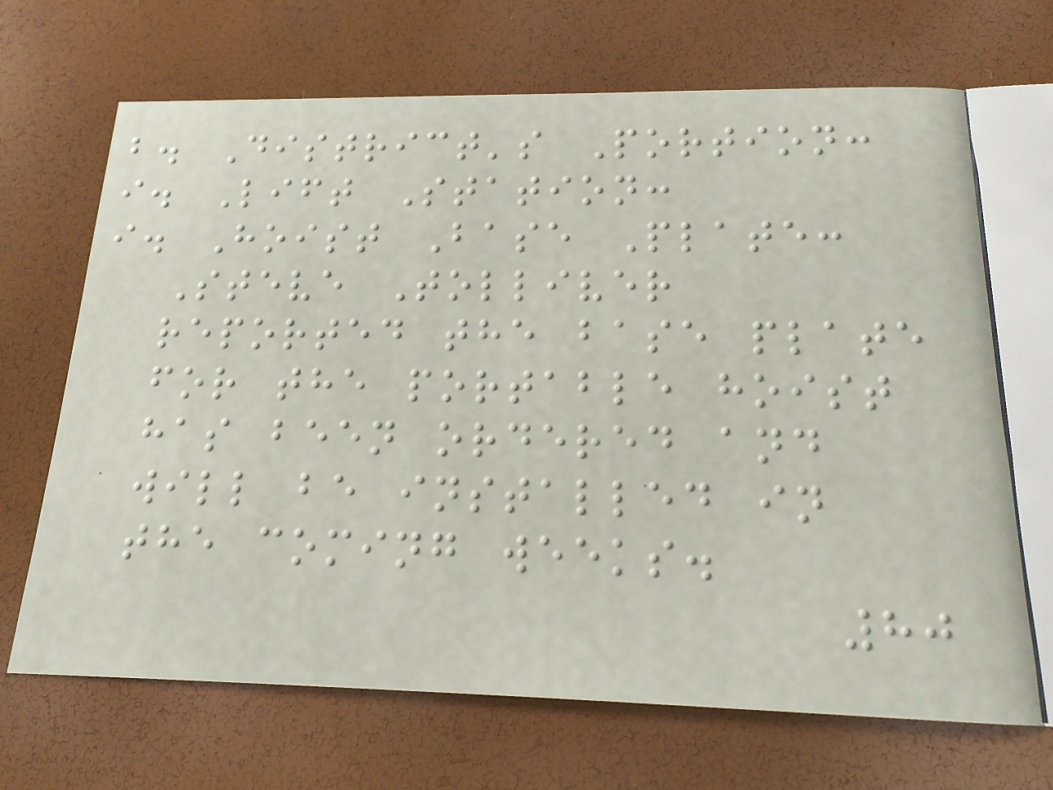b. District's Portion:
i. Lift Station:
i. Hoist Base Plate:
Steve Tolliver
reported the base plate
for the portable hoist
has been ordered and
will be installed in
the coming weeks.
80
